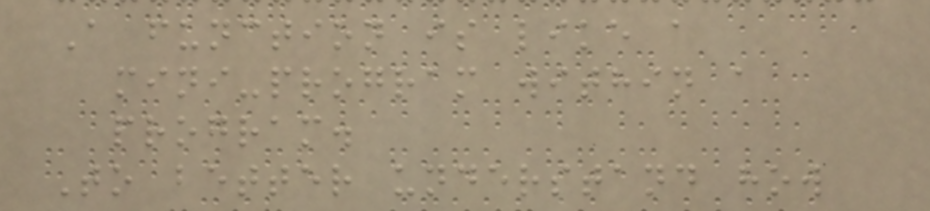A function is like a
mini-program within a
program.
To better understand how
